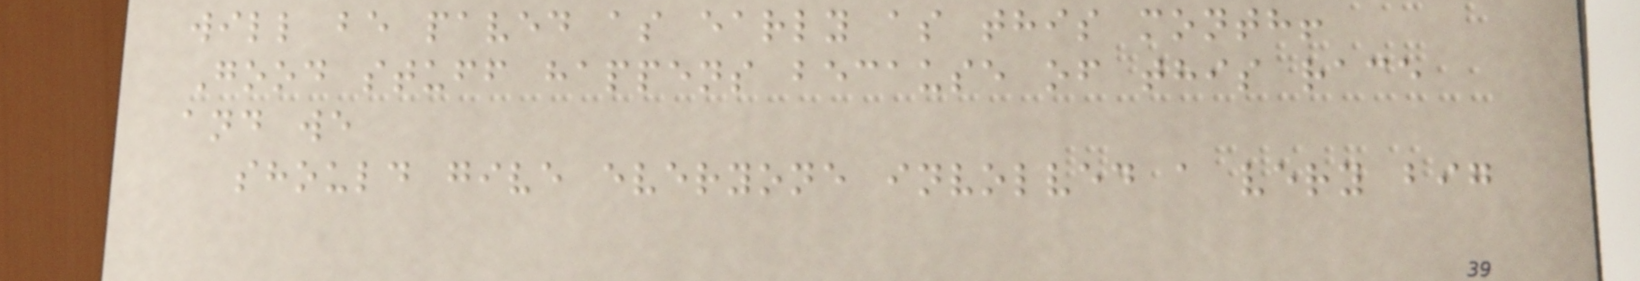will be paved as early as this month!
Good stuff happens because of this race
and we
should give everyone involved a very big
